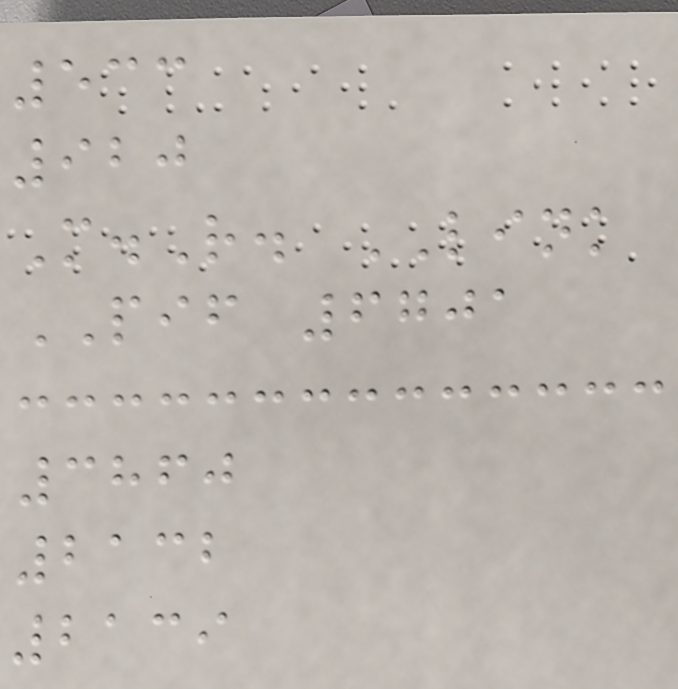533
920
M.R. LINK
PIF 6701
3860
2132
2139
